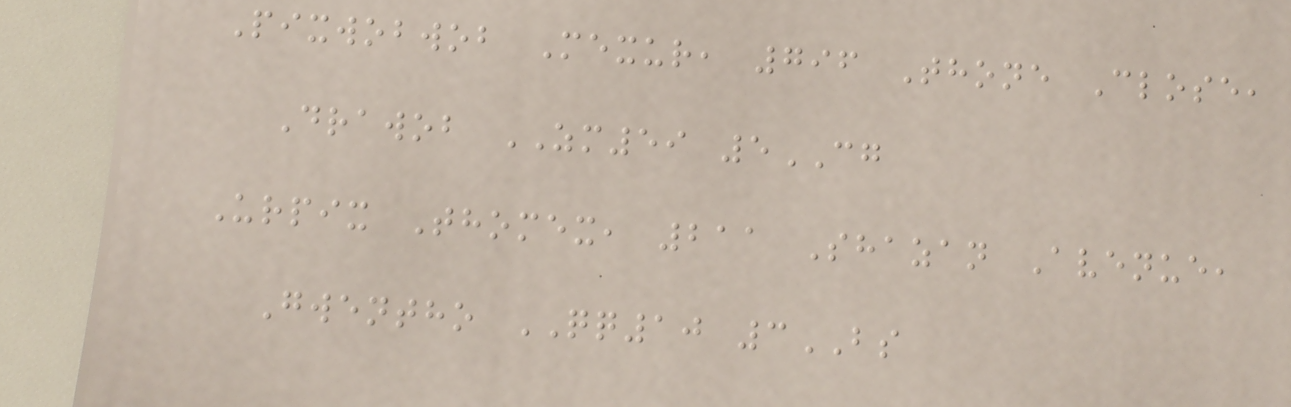Pixwobwob Mexur, 796 Thone Close,
Drawob ZM59 5CG
Urpix Thomex, 211 Shazan Avenue,
Gwentho QQ10 3BS
